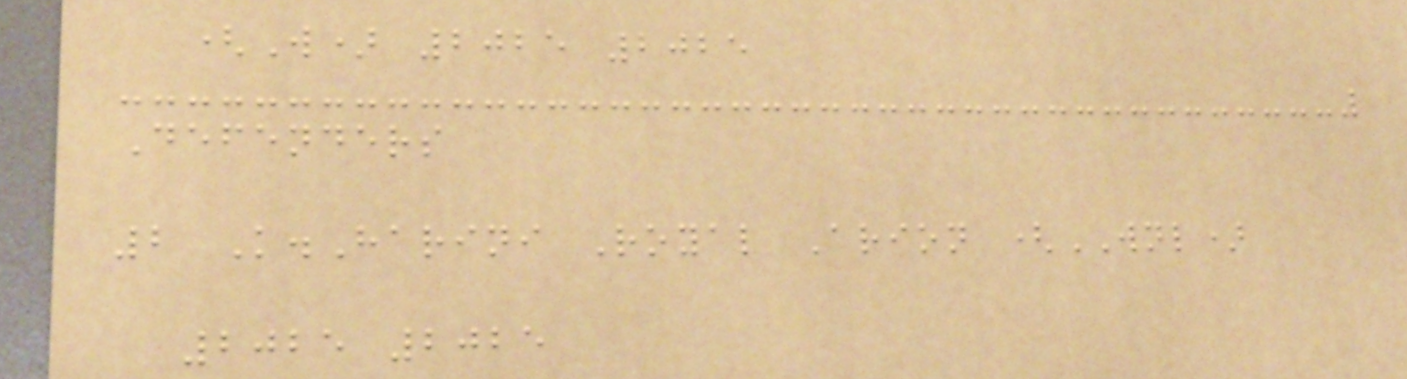(W) 2025 2025
Defenders
2 K.Harini Royal Arion (WNL)
2025 2025
